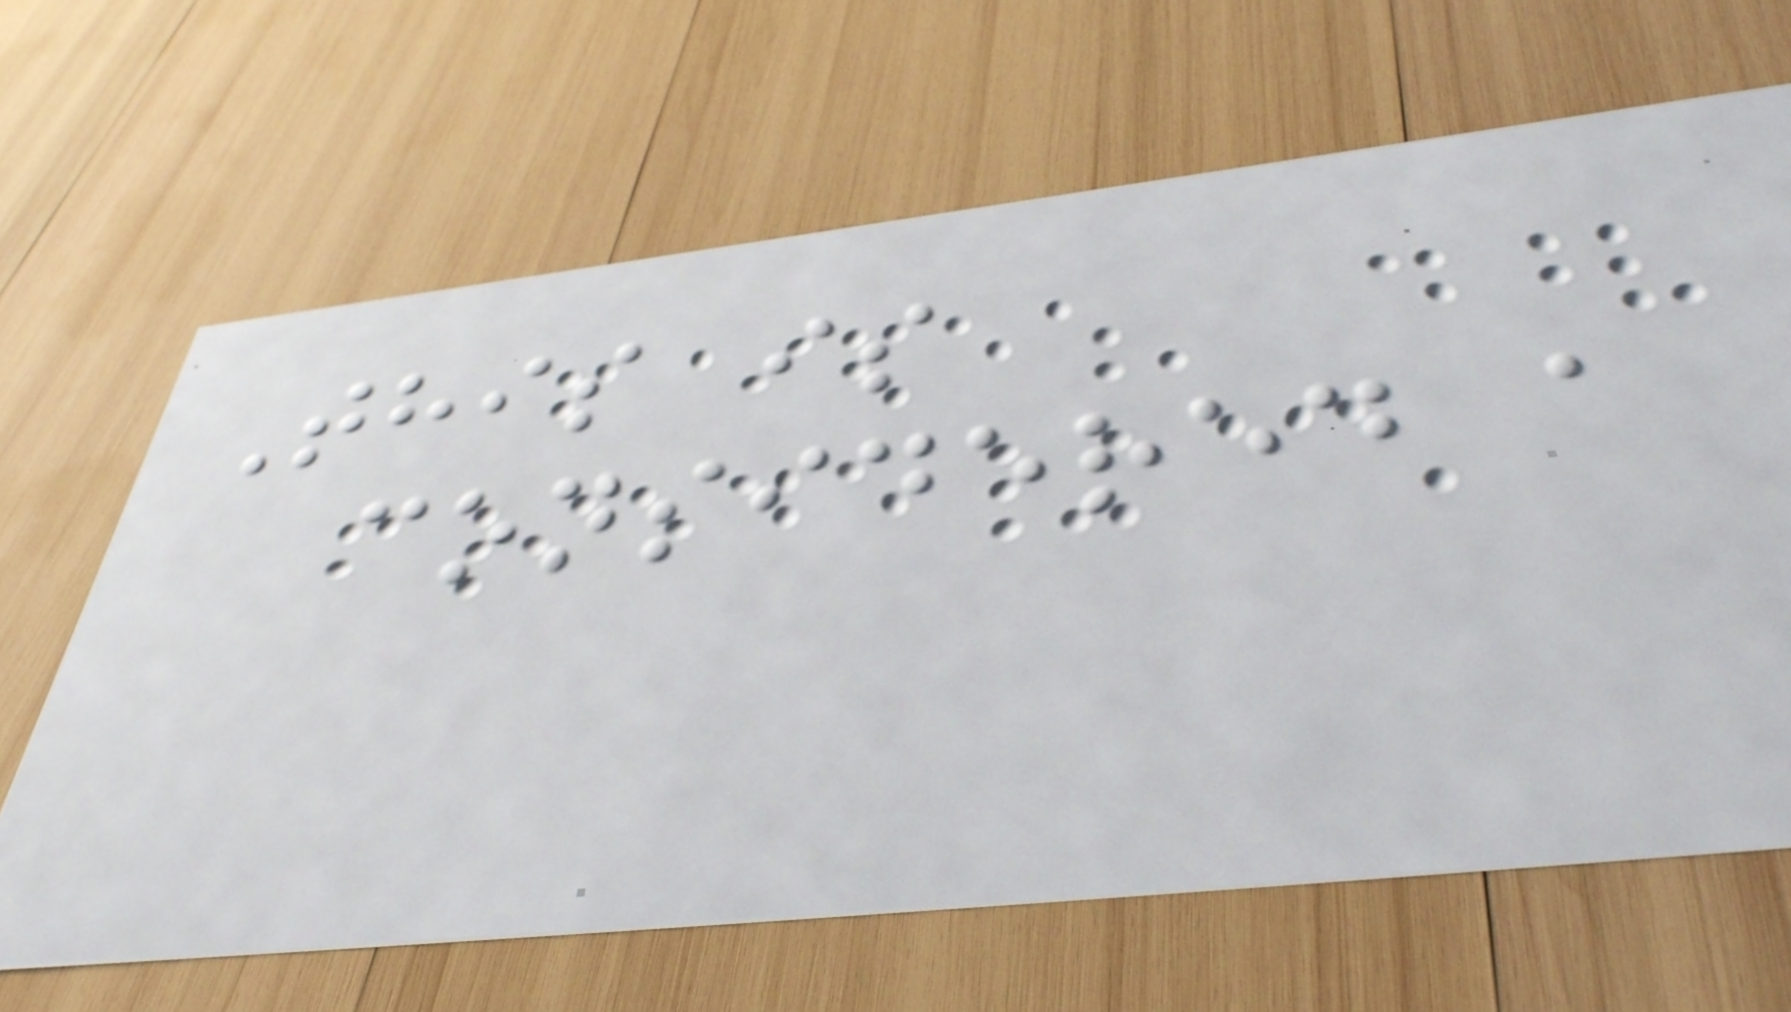This is
considered a
